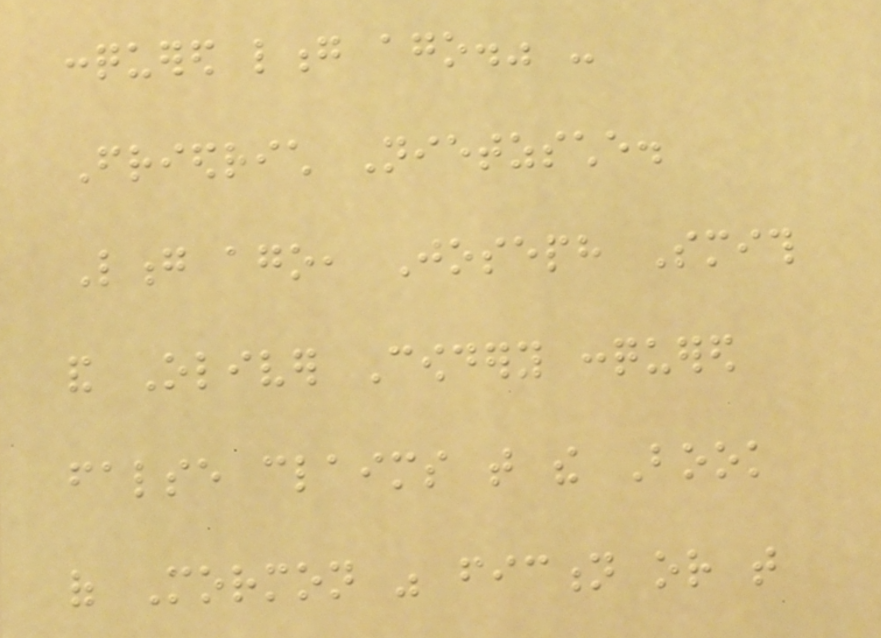conquered long ago." -
Friedrich Nietzsche.
Long ago, Joseph Smith
and Oliver Cowdery conquered
false claims that the Book
of Mormon was fiction or that
